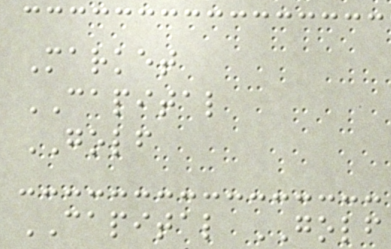Market
CAPITAL
GOLF
CAPITAL GOLF
